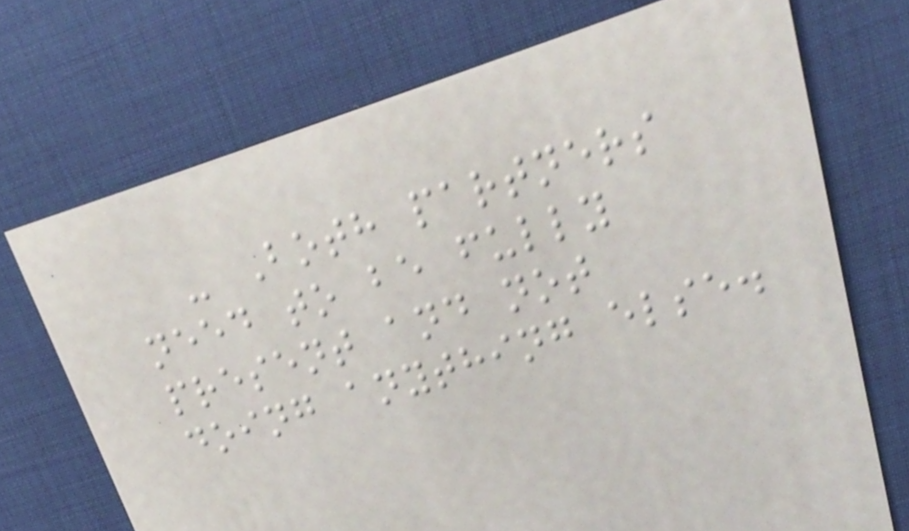- Both partners
need to be fully
present and not
doing anything else.
